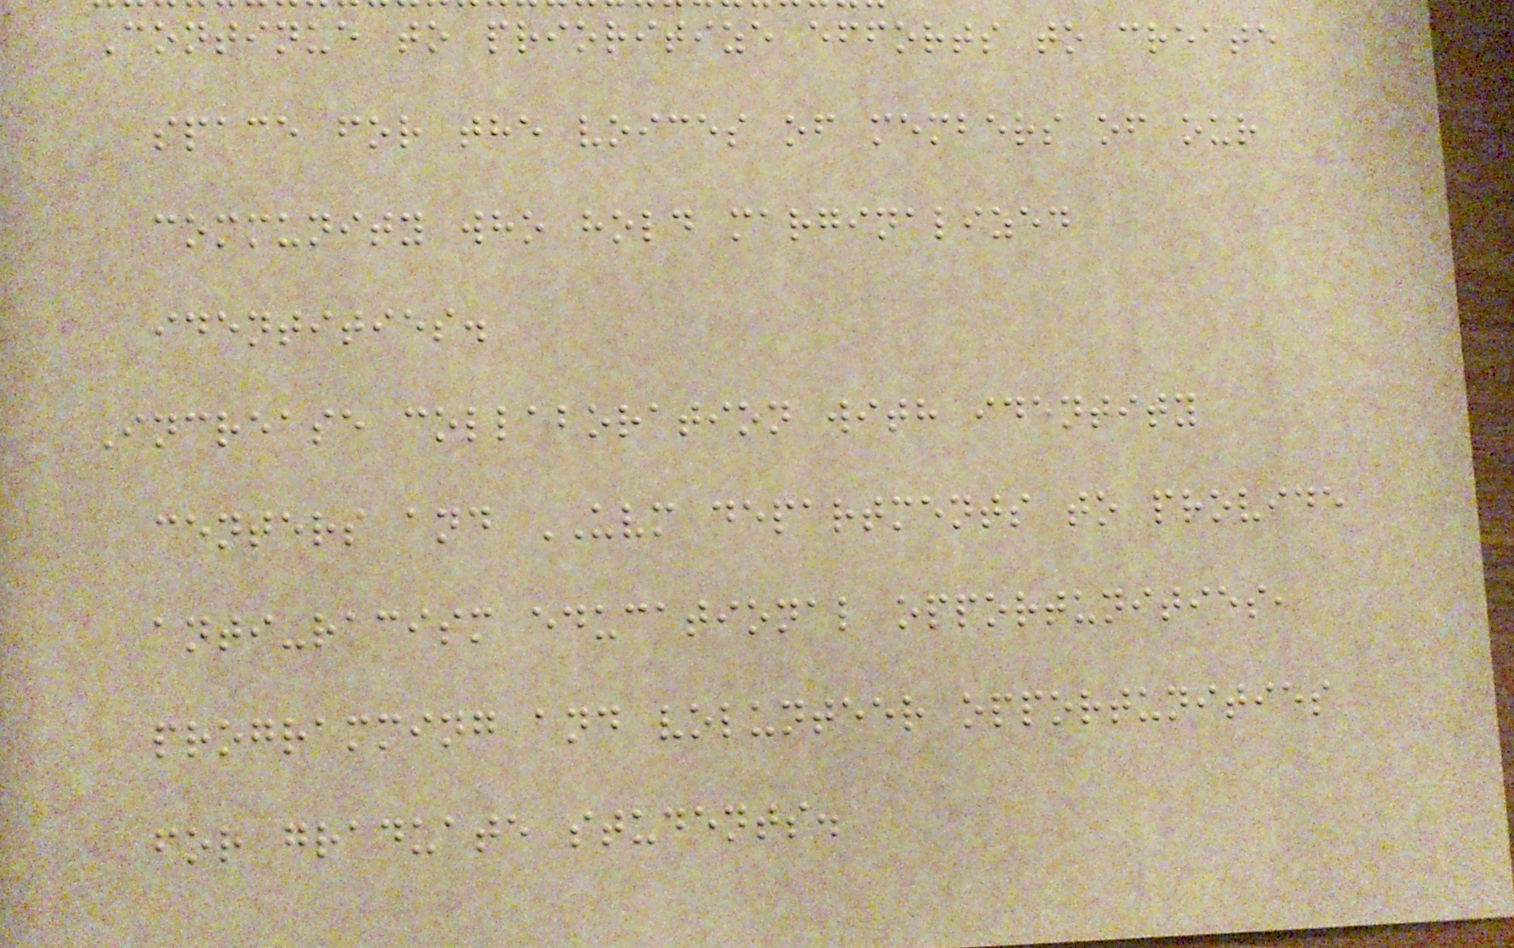Continue to prioritize efforts to create
space for the voices of members of our
community who hold marginalized
identities.
Increase collaboration with identity
centers and UVM departments to provide
anti-racism educational opportunities,
programming and volunteer opportunities
for graduate students.
